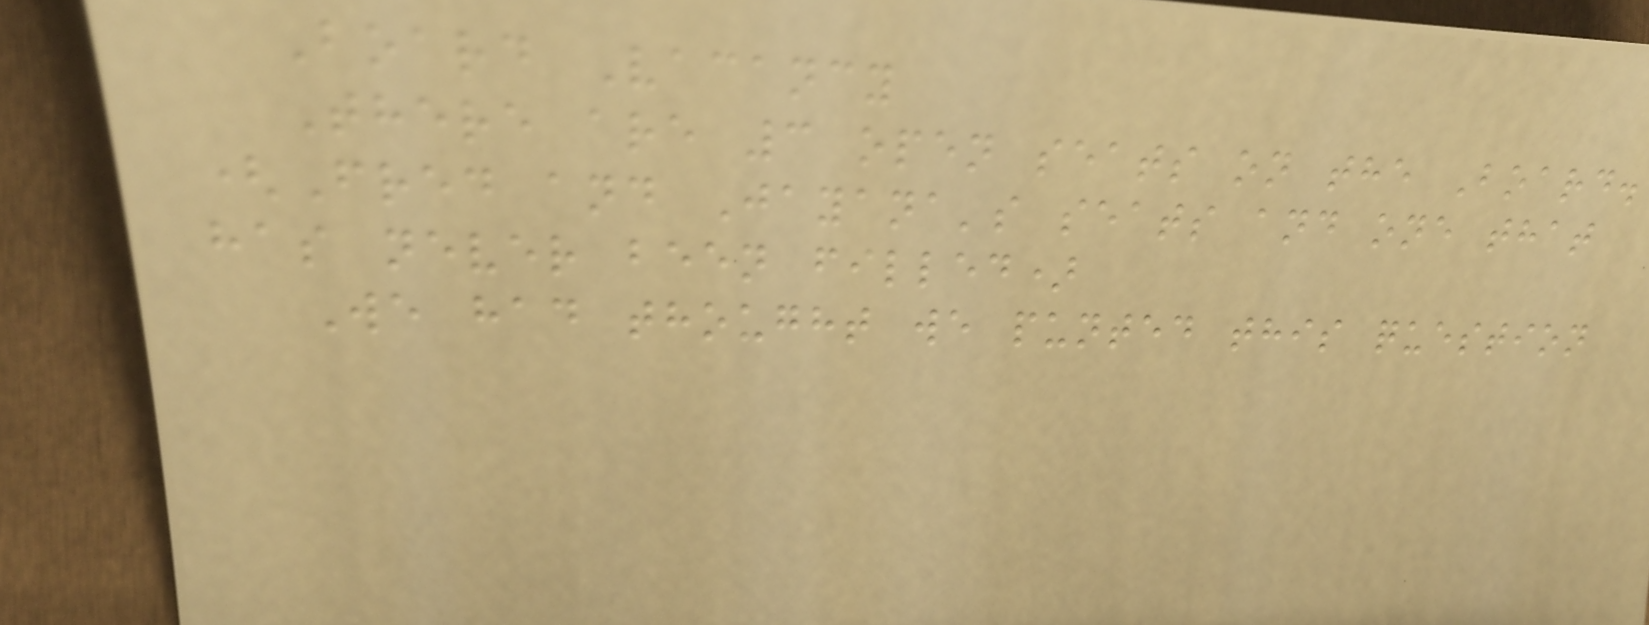Board Vacancy
There are 3 open seats on the Board.
(Fred and Jayana's seats and one that
has never been filled)
We had thought we punted this question
